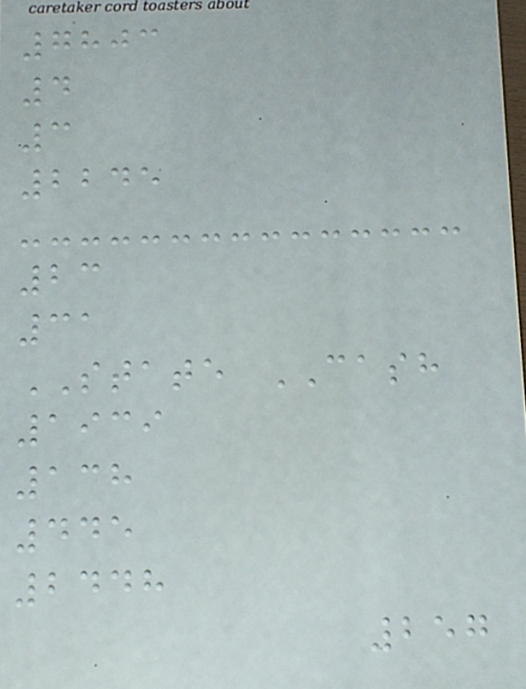7803
4
3
2245
23
31
STATE CASH
1939
138
445
2448
257
